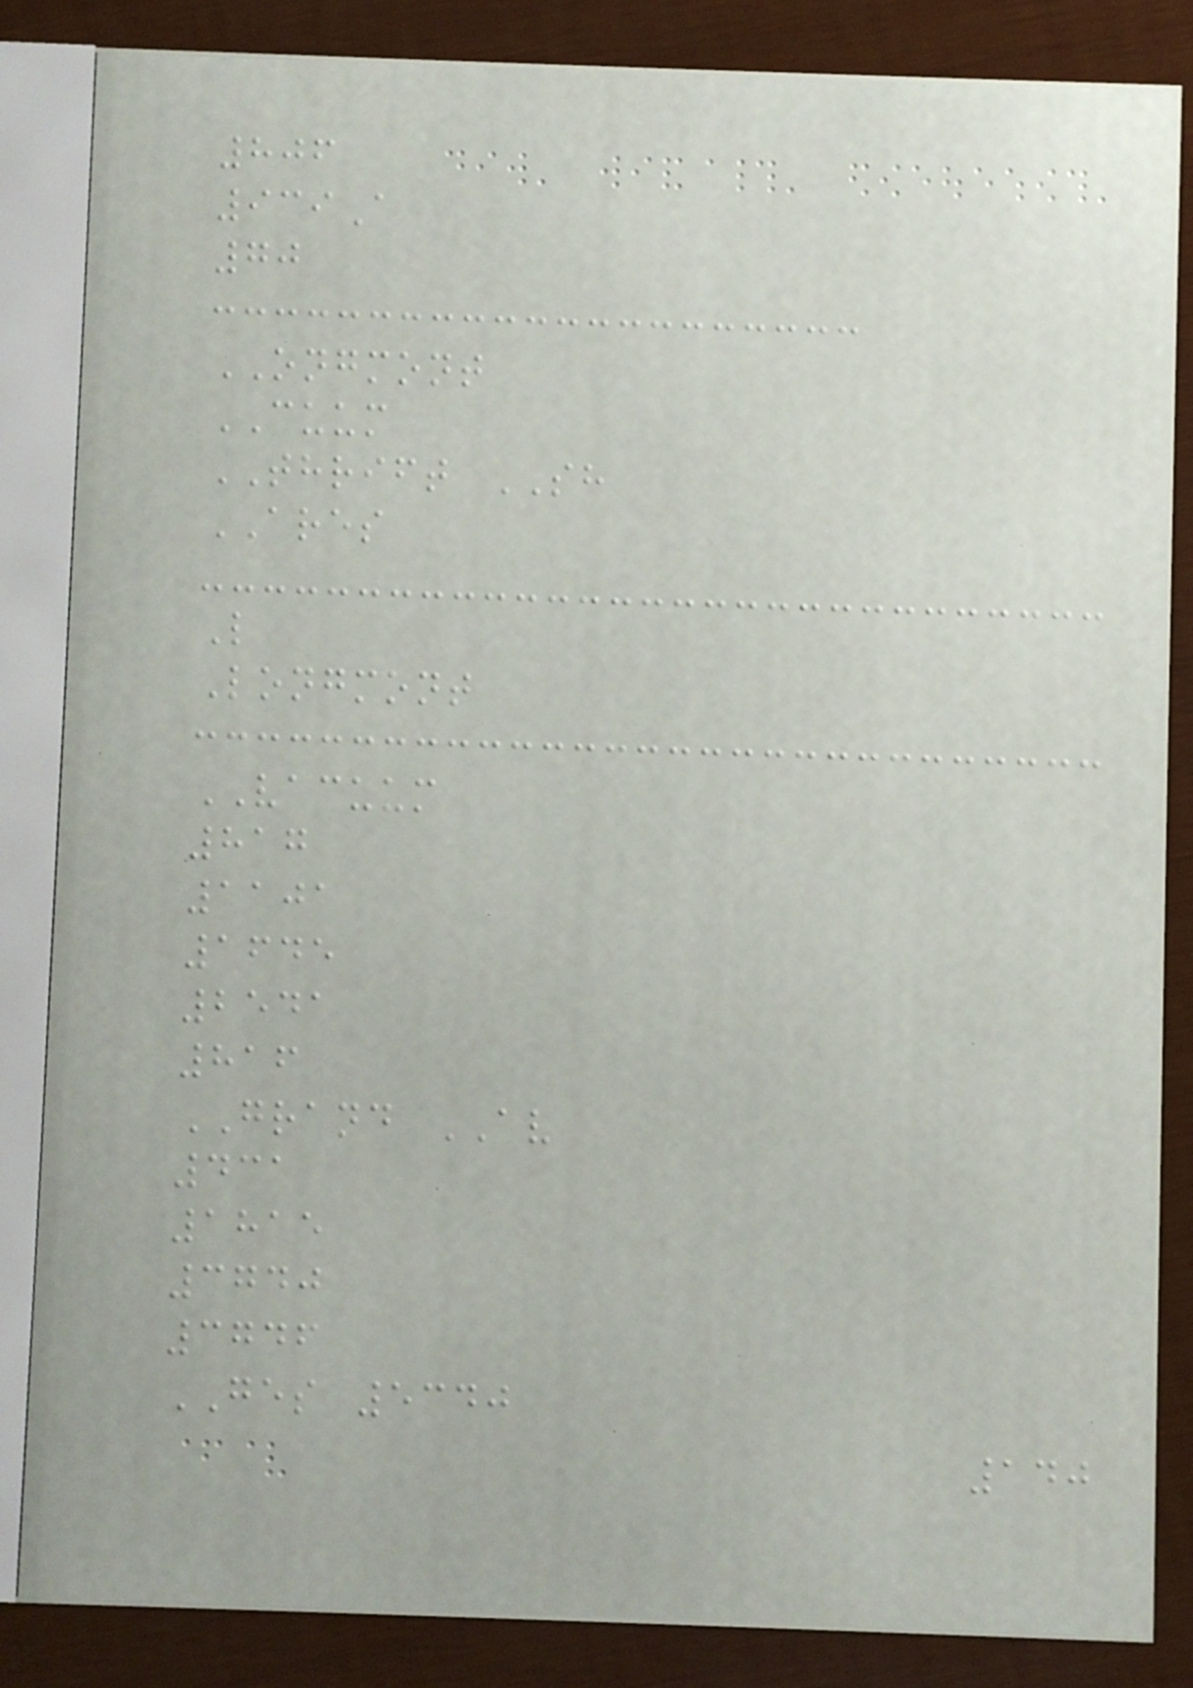806
939A
70
ONGMONT
CUUM
THRIFT SH
ARES
L
Longmont
VACUUM
817
1101
1645
2541
816
GRAND AV
431
1815
3740
3746
GES 5340
140
